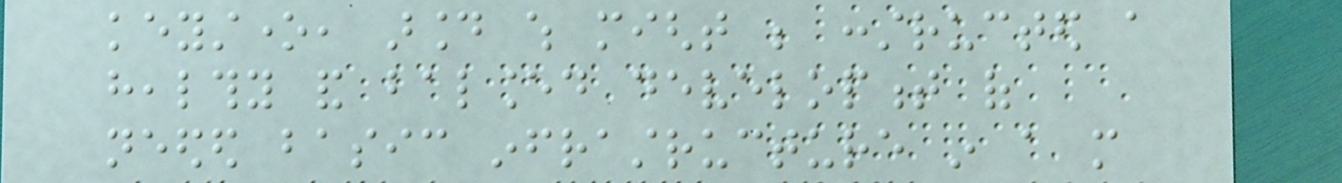keystone, around which might be constructed a
healthy and balanced development of
needed basic infrastructure in a more
